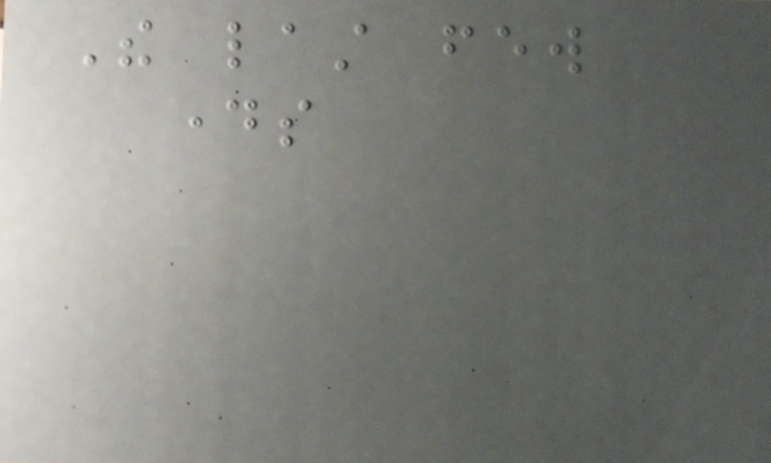The last few
days
